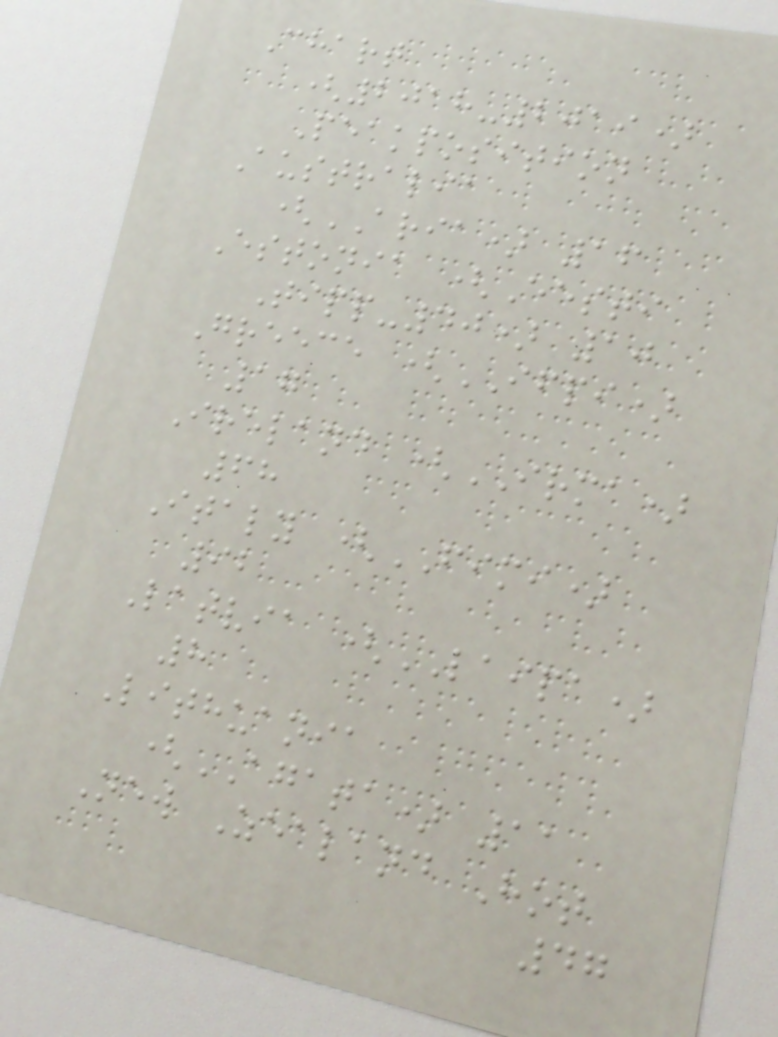Chart
(2018-2019)
Peakposition
Australia
(ARIA) 16
Estonia (Eesti
Tipp-40) 10
Greece (IFPI)
17
Ireland (IRMA)
68
Italy (FIMI)
92
Latvia (LAIPA)
8
Lithuania
(AGATA) 11
New Zealand Hot
47
